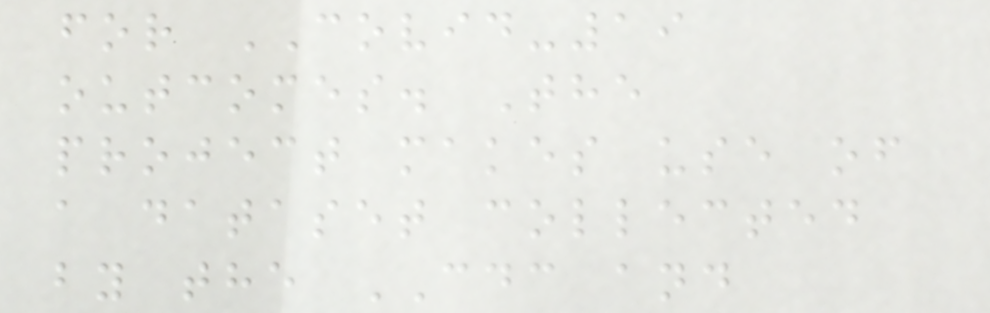for COVID-19
outcomes. The
project makes use of
a dataset collected
by the CDC and
